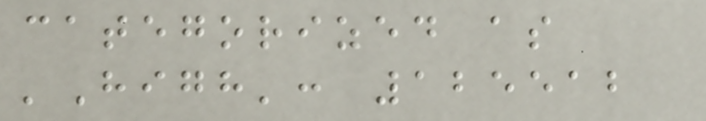categorized as
'High': 125512
